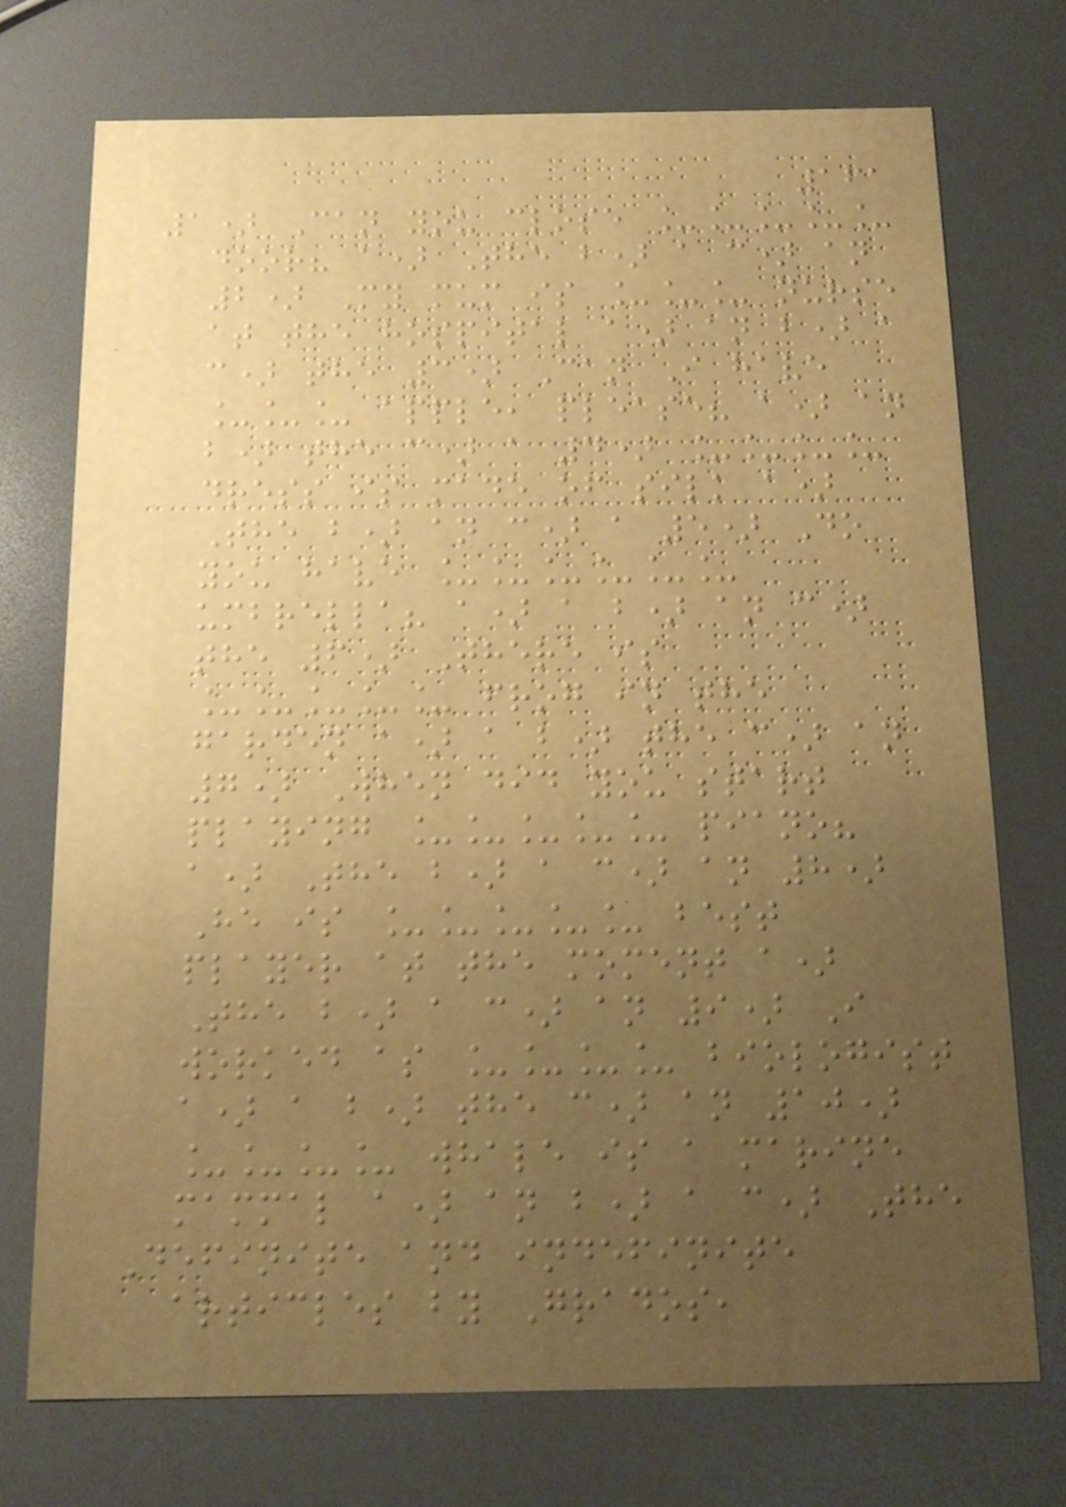161
1) Can you close _____
door? a) The b) a c) an
2) My mum is ___ nurse
at the hospital a) an b) a
c) the 3) Can I have
___ apple, please? a) an
b) the c) a 4) ____
dress is made of silk a)
The b) an c) a 5) Do
you have ______
umbrella? a) a b) an c)
the 6) There is
_____ frog in the
garden a) a b) the c) an
7) When did you start
playing _____ piano?
a) The b) a c) an 8)
He is _____ best
player at the moment a)
The b) a c) an 9) I
worked as ____ biologist
a) a b) the c) an 10)
____ whale is a marine
mammal a) an b) a c) The
Definite and indefinite
articles by Grados,
